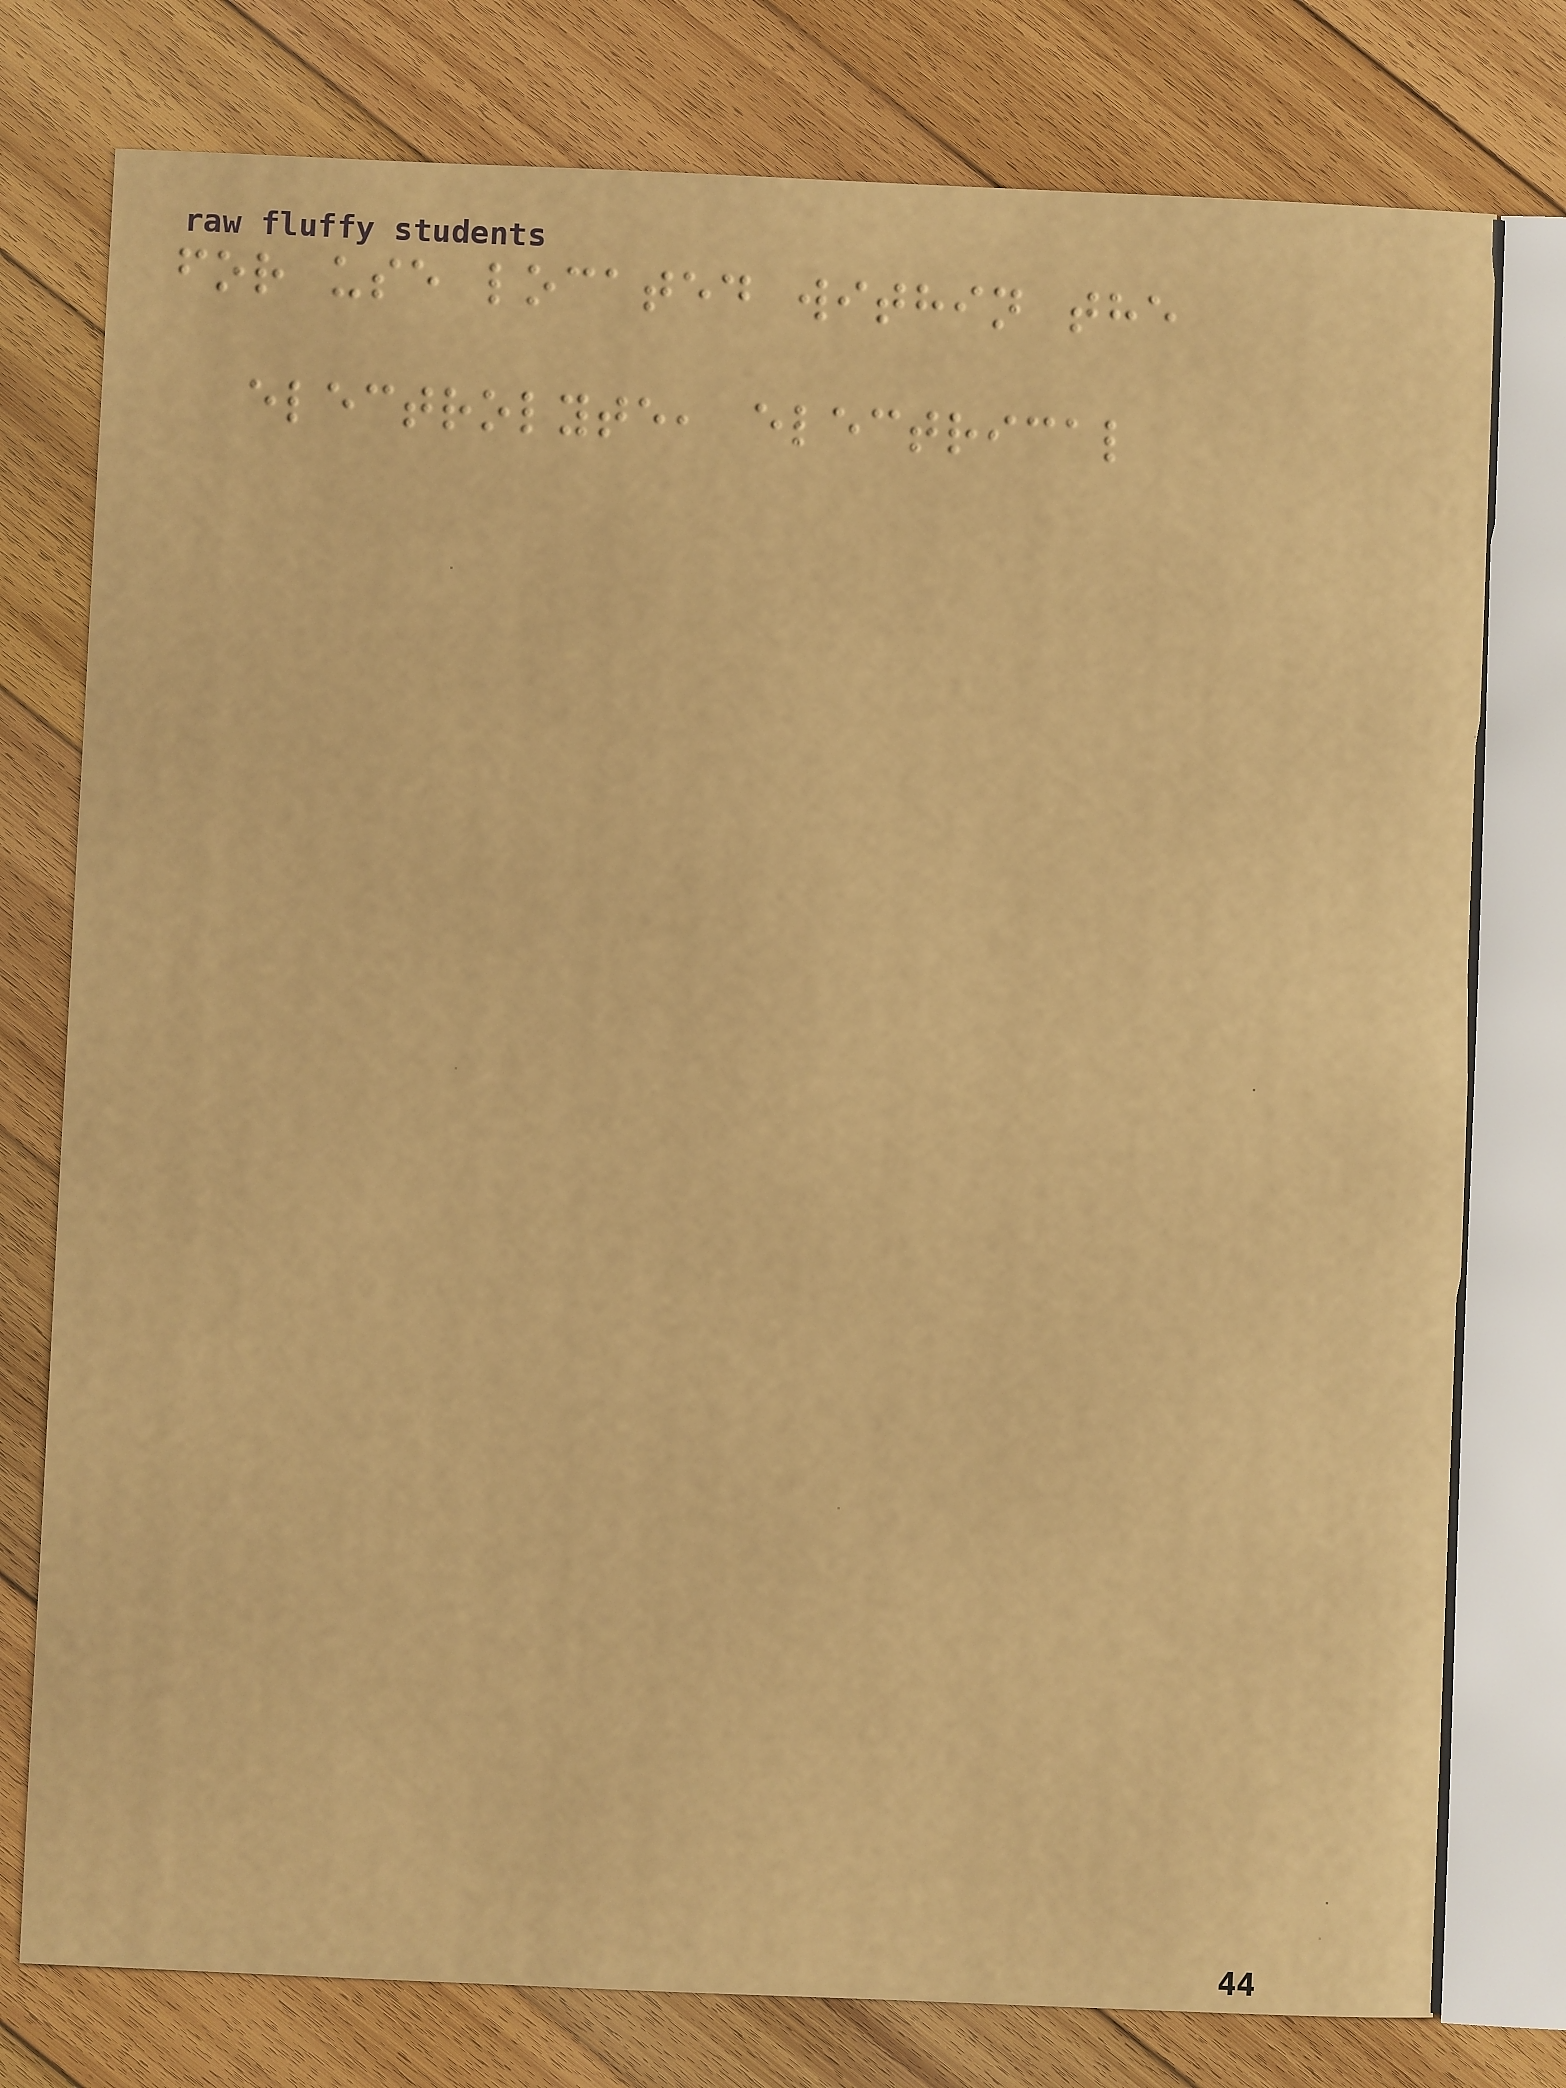for use located within the
electrolyte, electrical
